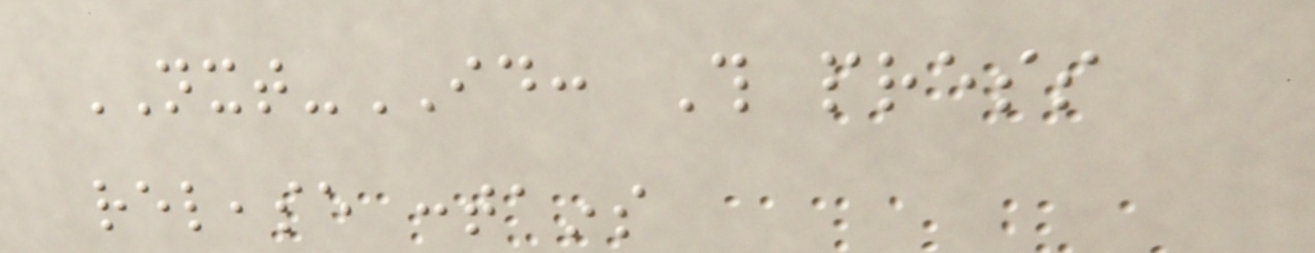NXT-ID: This press
release contains
